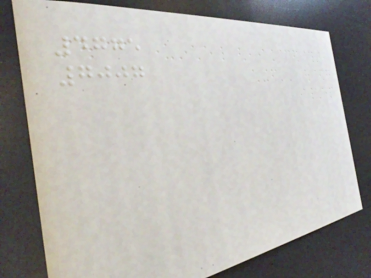4775
7007
